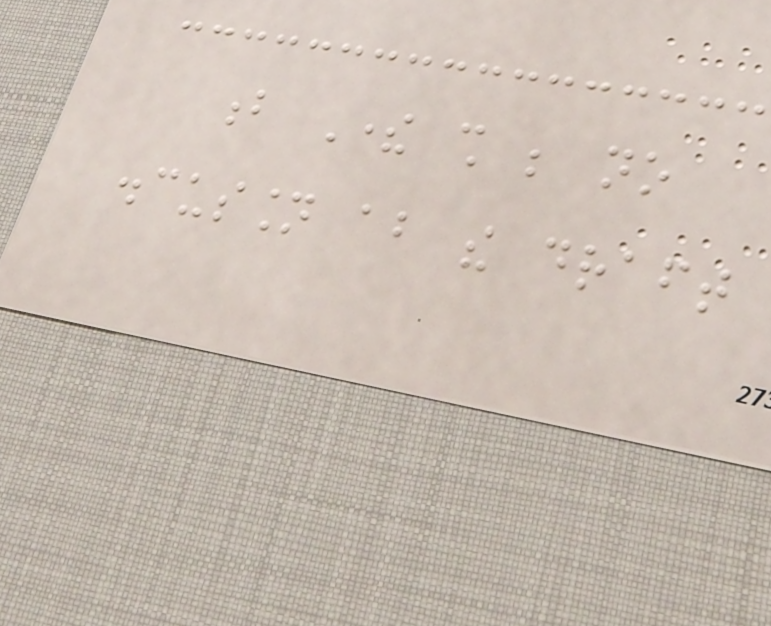b There shall be no
discussion about the draft
